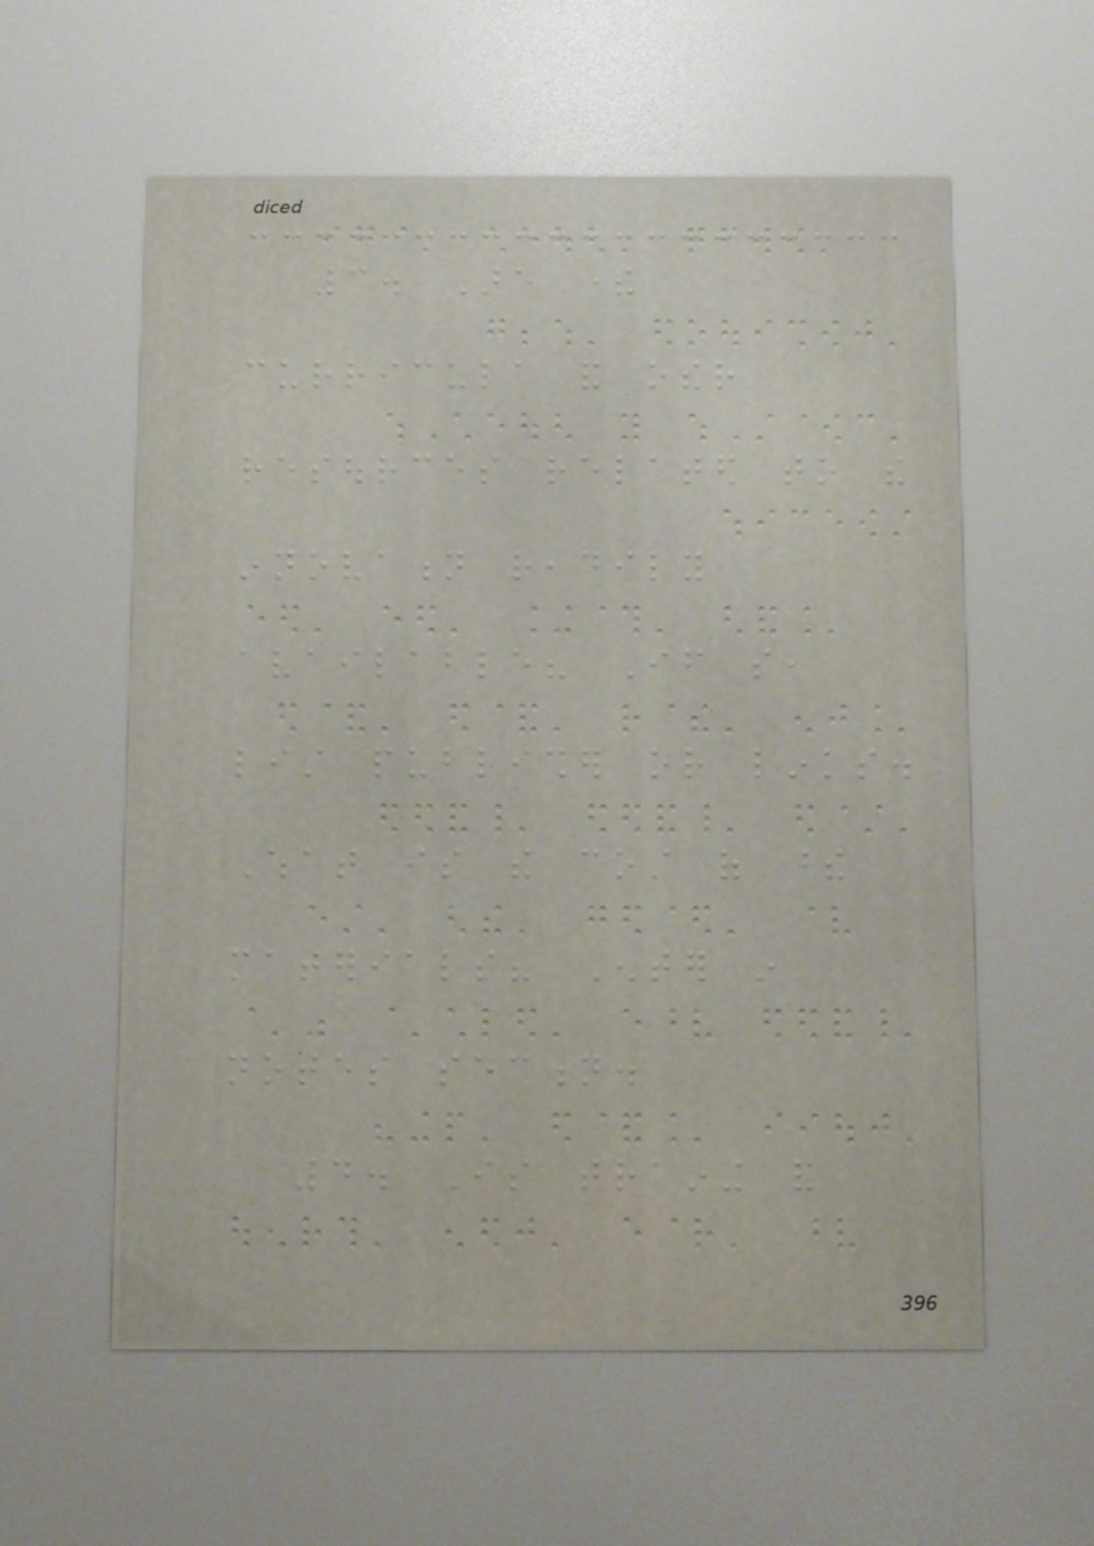3. Are there
curricula and other
resources related to the
innovation readily
available? If so,
list publisher or links.
What is the cost of these
materials? Enter in
notes section.
4. Is training and
